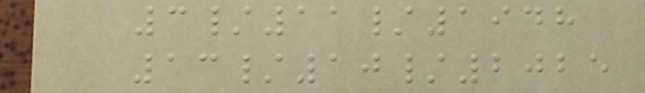3/11/1948
13/10/2025
